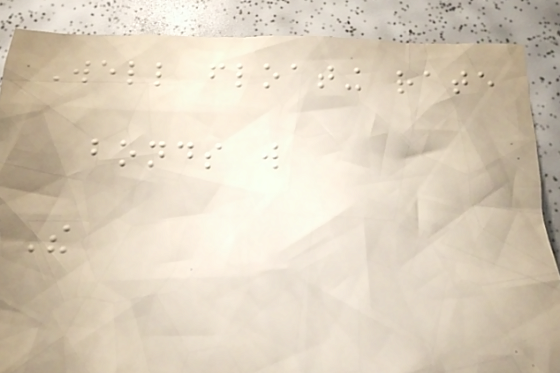Well floating rate
bonds will
The
